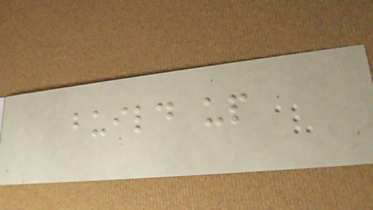build up
